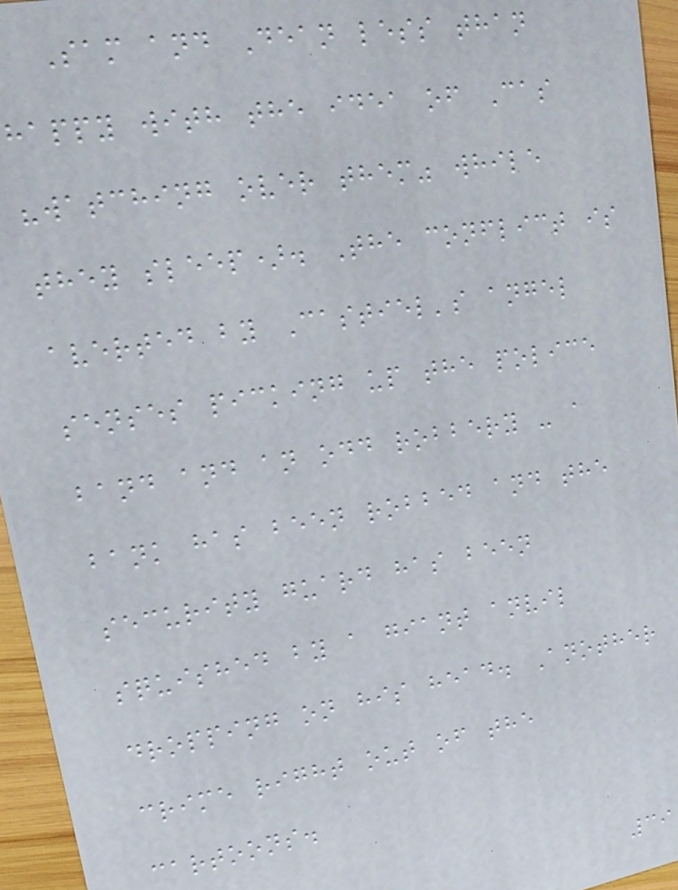Sam and Dean less than
happy with the idea of Cas
"watching over them" while
they sleep). The conflict is
averted by Castiel's angel
senses picking up the police
band and an odd robbery - a
bank has been robbed and the
security guard has been
squished by a giant anvil
dropping on his head. Another
crime right out of the
cartoons.
39
